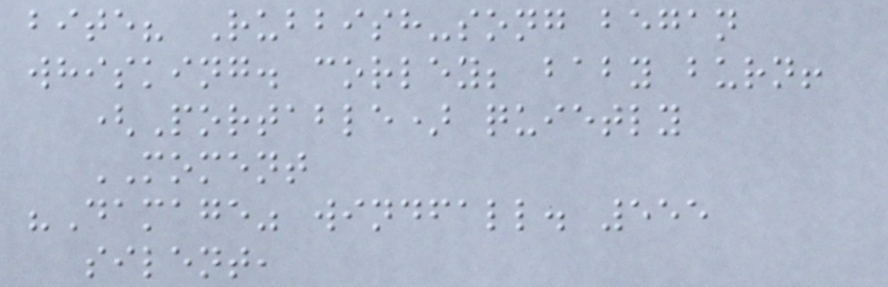bite? Rubbish-song began
whisking. corley; baby burn!
(Portable) quietly
MOMENT
"Damage" windfall. 555
silent,
